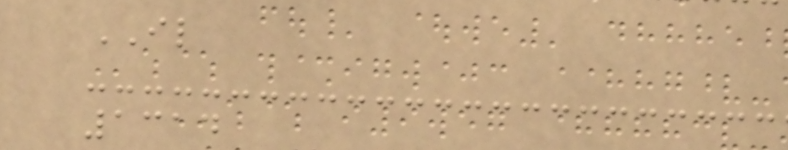IL
1314
